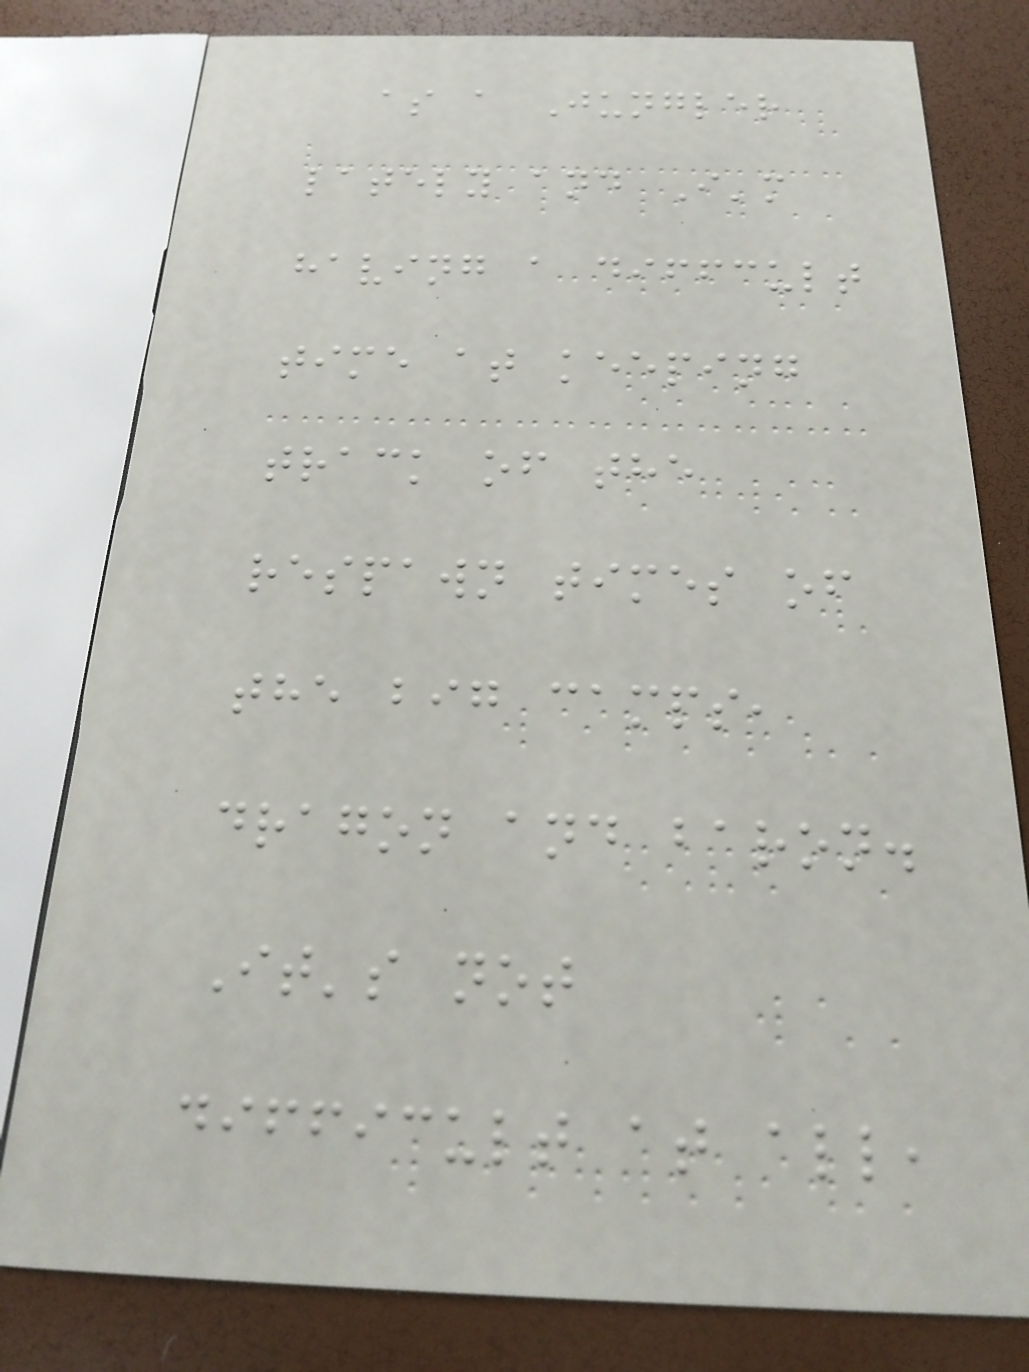as a Jungler
lately and I'm
having a diffcult
time at keeping
track of the
respawn times of
the big camps,
dragon and baron.
It's not
difficult at all,
